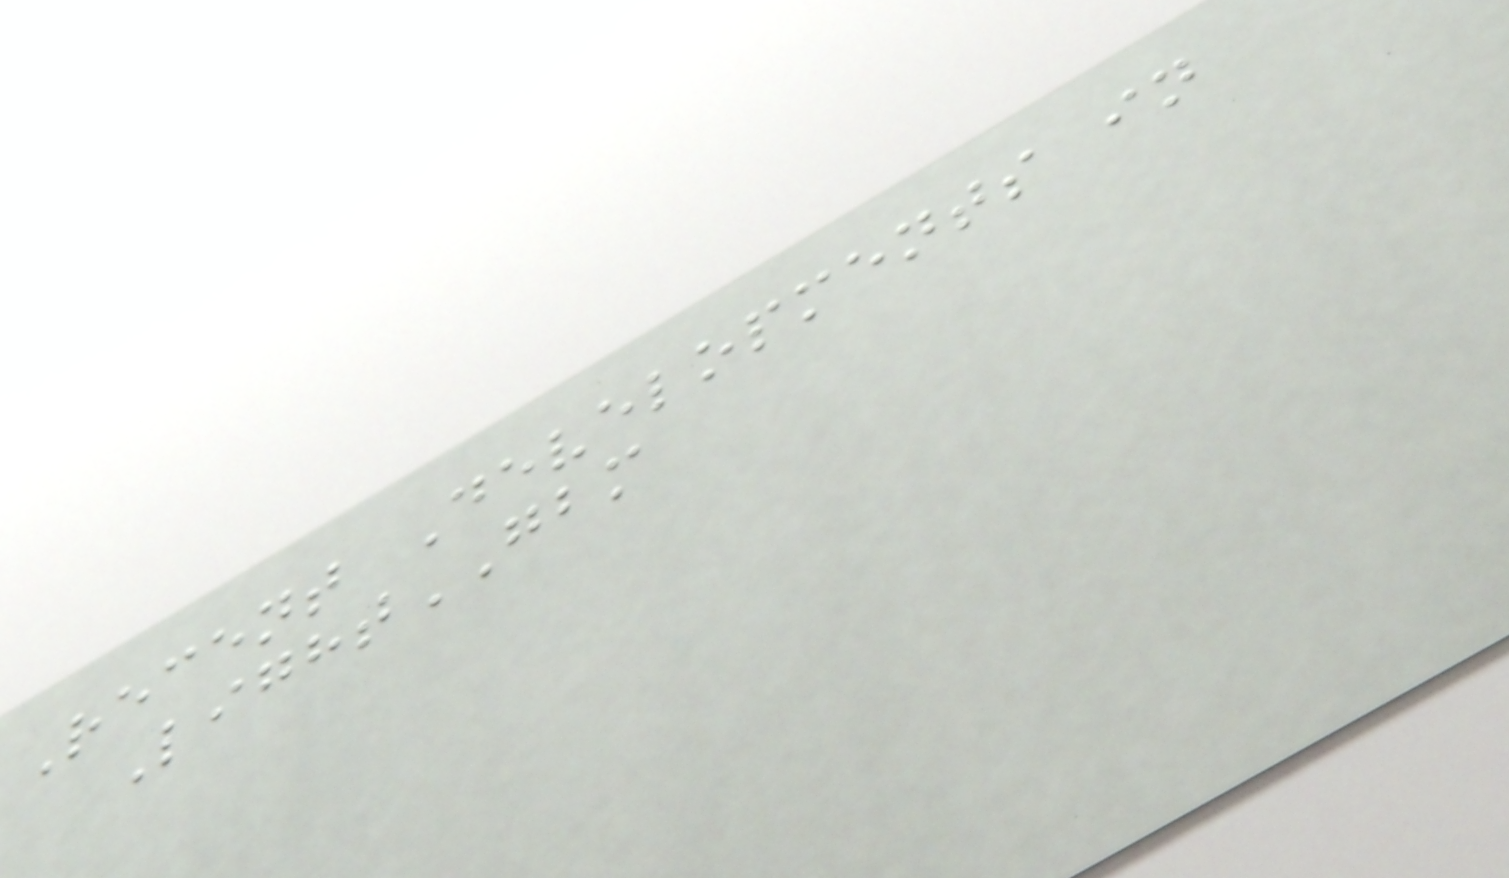Recent Developments in
LightGBM
